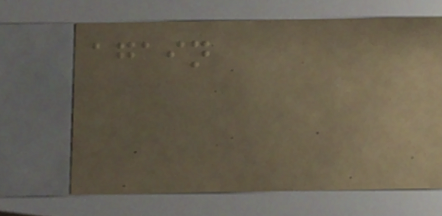again
